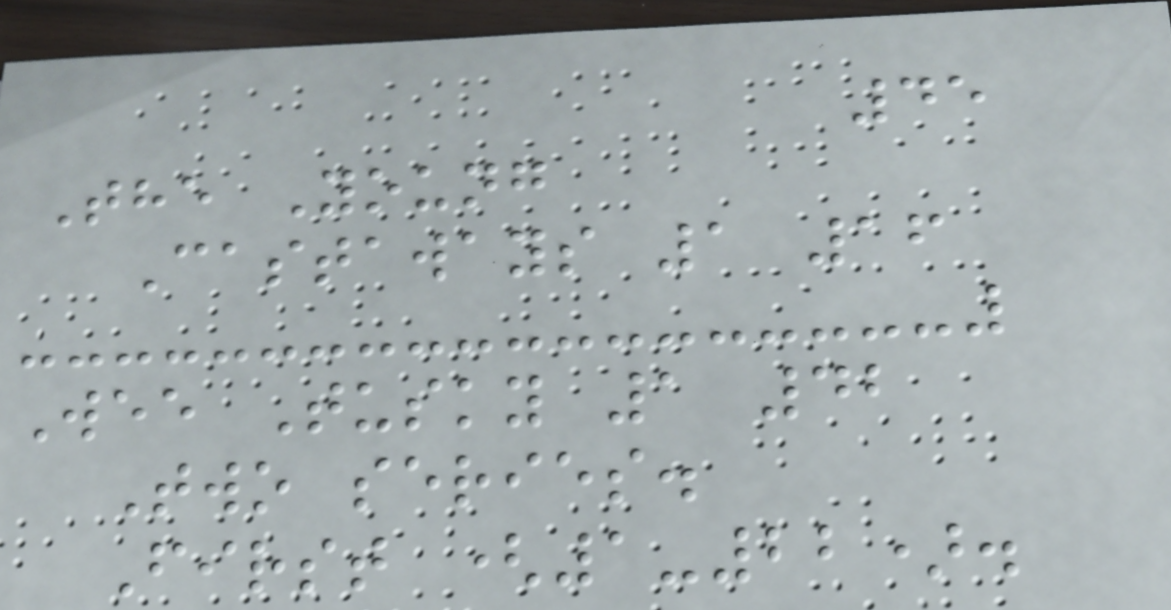45
The Young
Castaways 1 16
Wee Tusky 1 42
Two series.
First (1-22).
